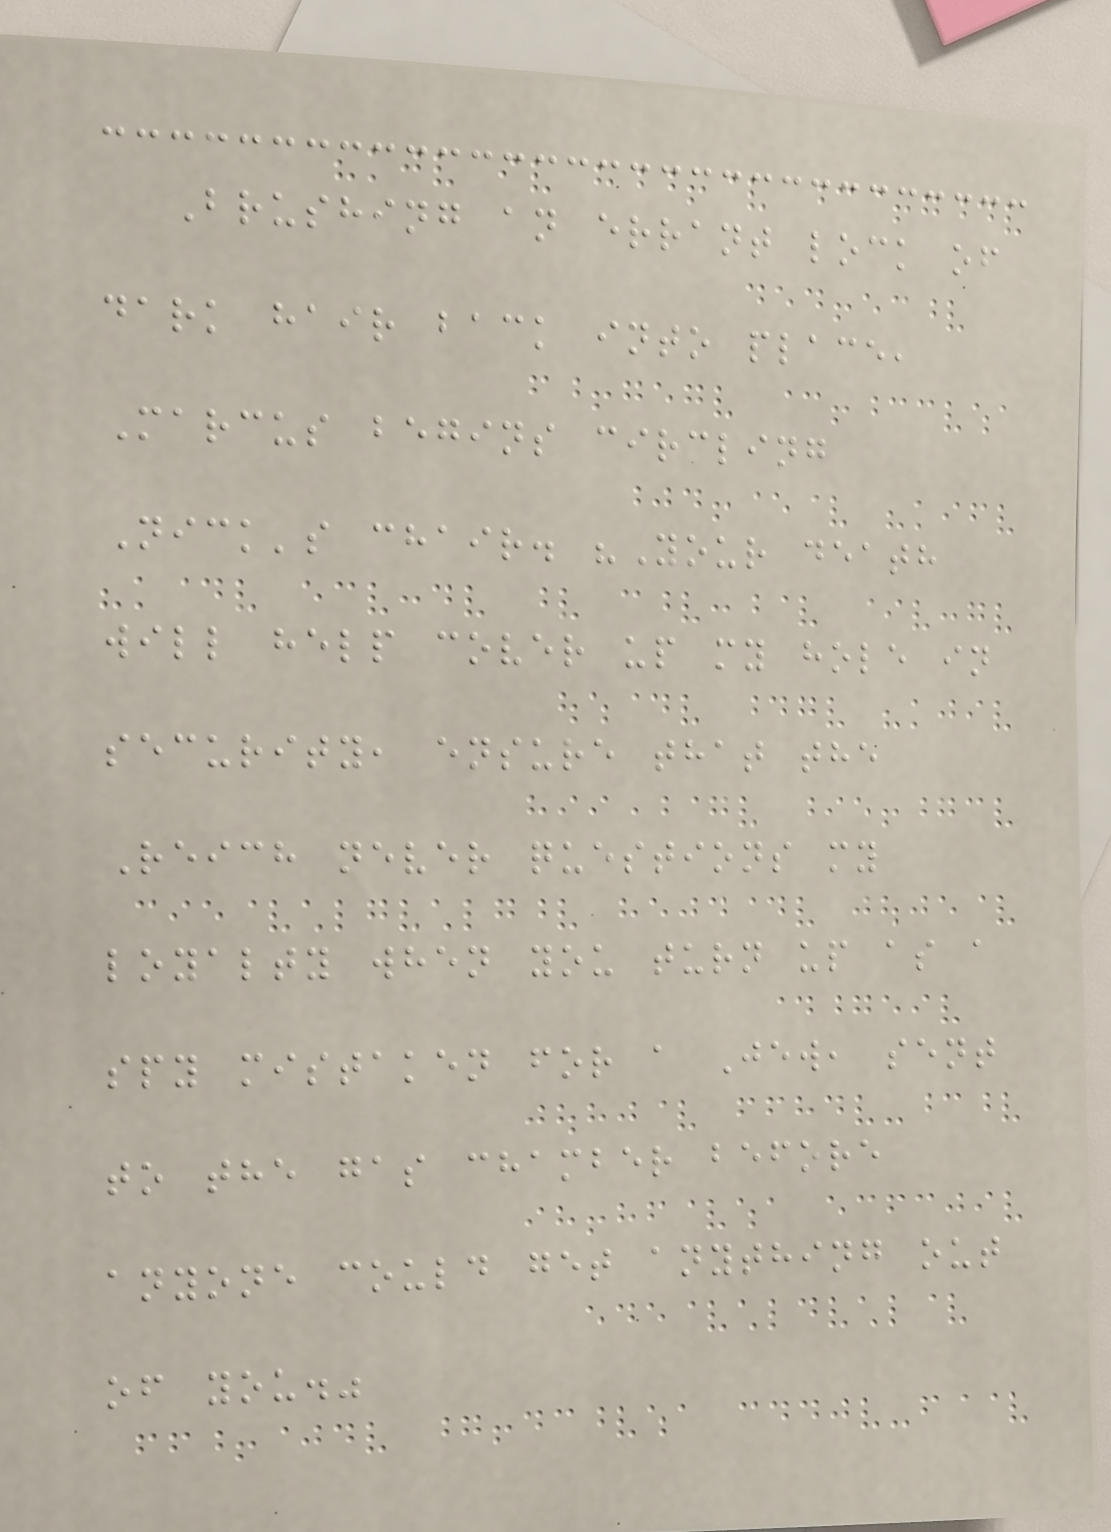Brushing an errant lock of
dark hair back into place,
Marcus begins circling
Nick's chair. "Your death
will help cover up my hole in
security, ensure that the
Reich never questions my
loyalty when you turn up as a
spy mistaken for a Jew, sent
to the gas chamber before
anyone could get anything out
of you."
